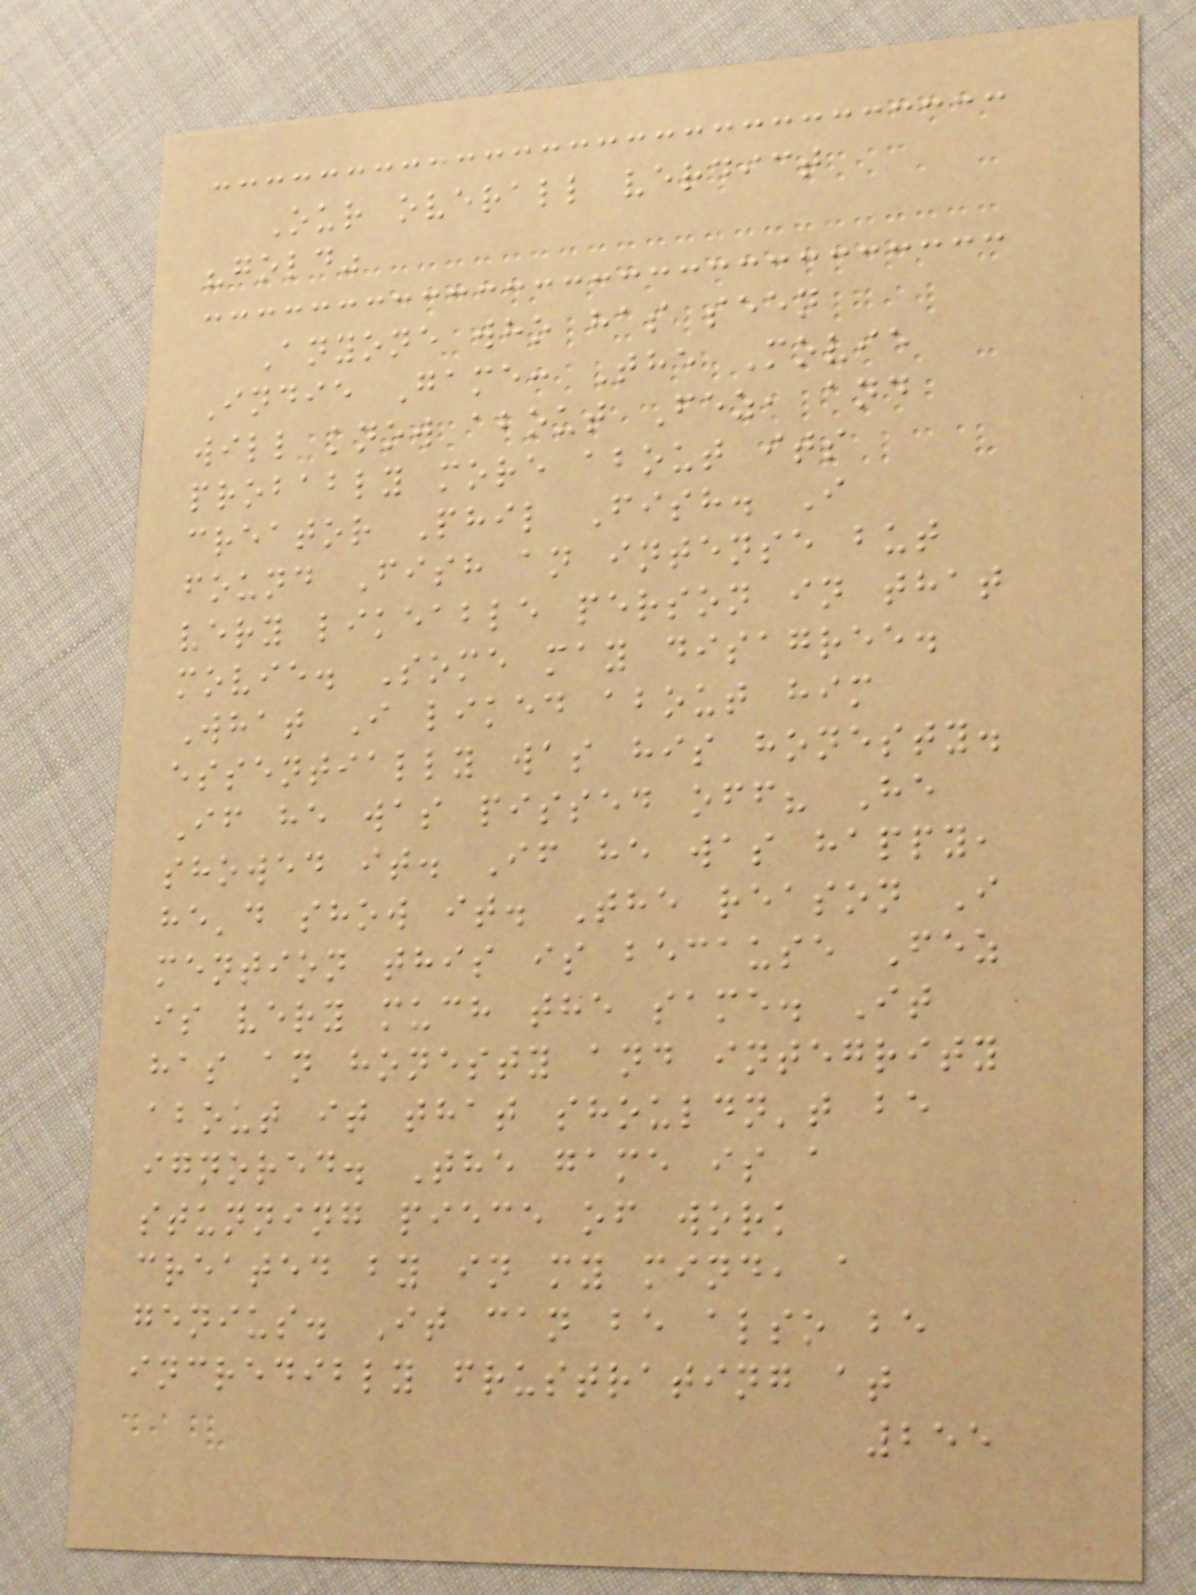Our overall verdict
"gold"
Anyone who has seen
Indie Game: The Movie
will know about Fez, and
probably more about its
creator Phil Fish. I
found Fish an intense but
very likeable person in that
movie. Some may disagree.
What I liked about him
essentially was his honesty.
If he was pissed off? He
showed it. If he was happy,
he'd show it. The reason I
mention this is because Fez
is very much the same. It
has an honesty and integrity
about it that shouldn't be
ignored. The game is a
stunning piece of work
created by in my mind, a
genius. It can be also be
incredibly frustrating at
255
